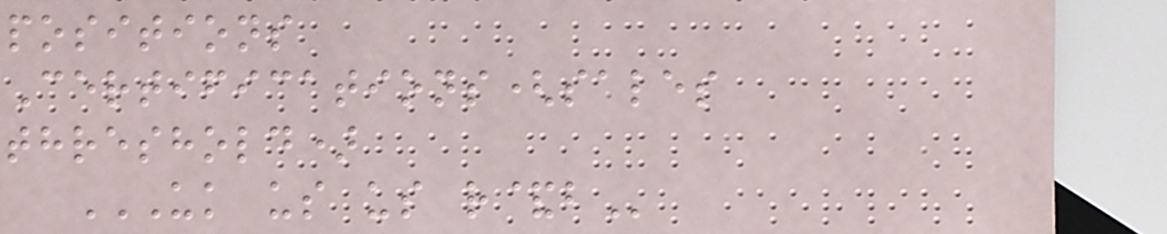positions
Certifications(sales
threshold)
UK US US R&B
